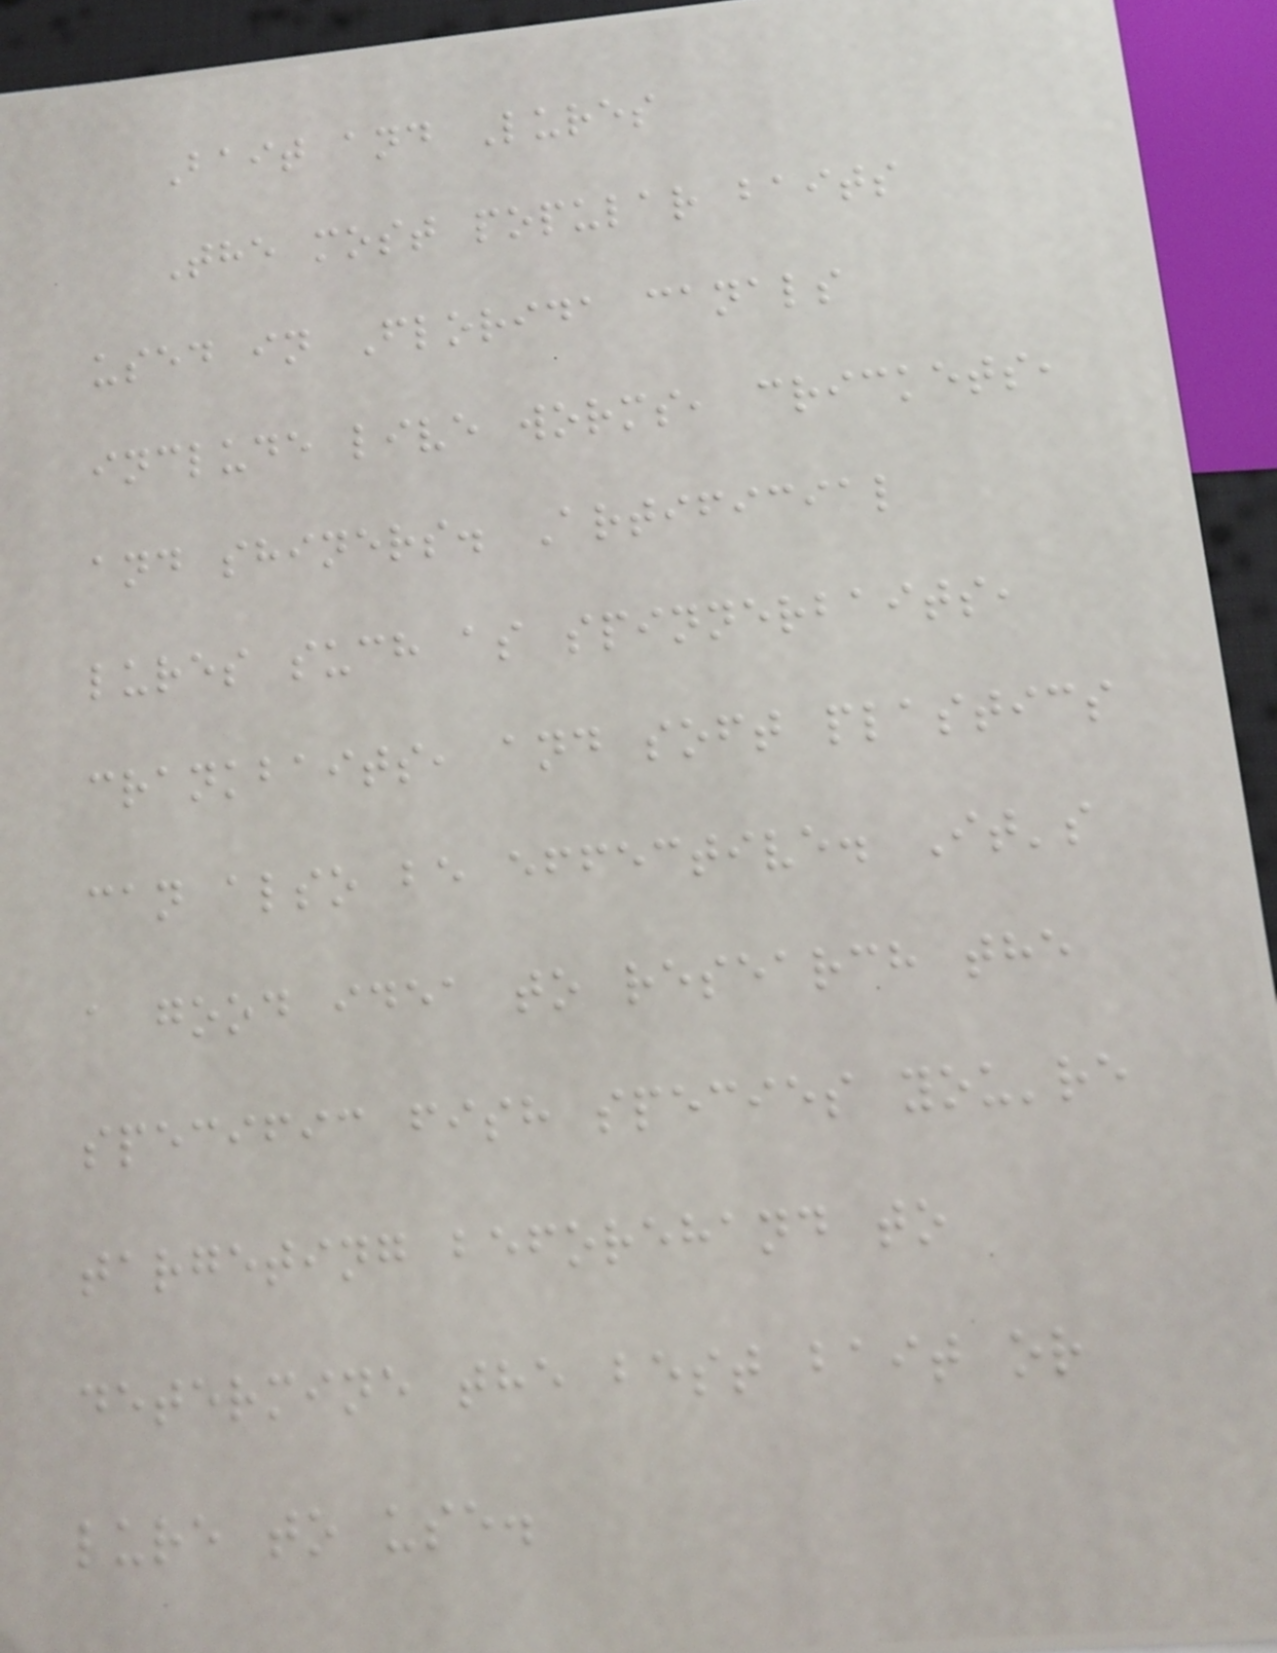Bait and Lures
The most popular baits
used in Florida canals
include live worms, crickets,
and shiners. Artificial
lures such as spinnerbaits,
crankbaits, and soft plastics
can also be effective. It's
a good idea to research the
specific fish species you're
targeting beforehand to
determine the best bait or
lure to use.
